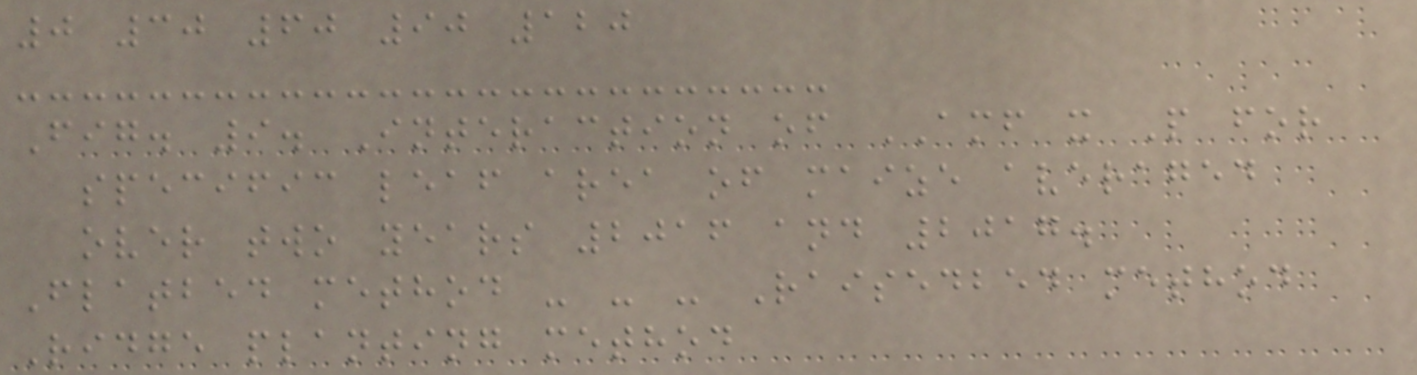0 30 60 90 120
Fig. 9. Interaction of AMF x P for
specific leaf area of maize averaged
over two years 2016 and 2017.
Flatbed method - - - Raisedbed method
Ridge planting method
